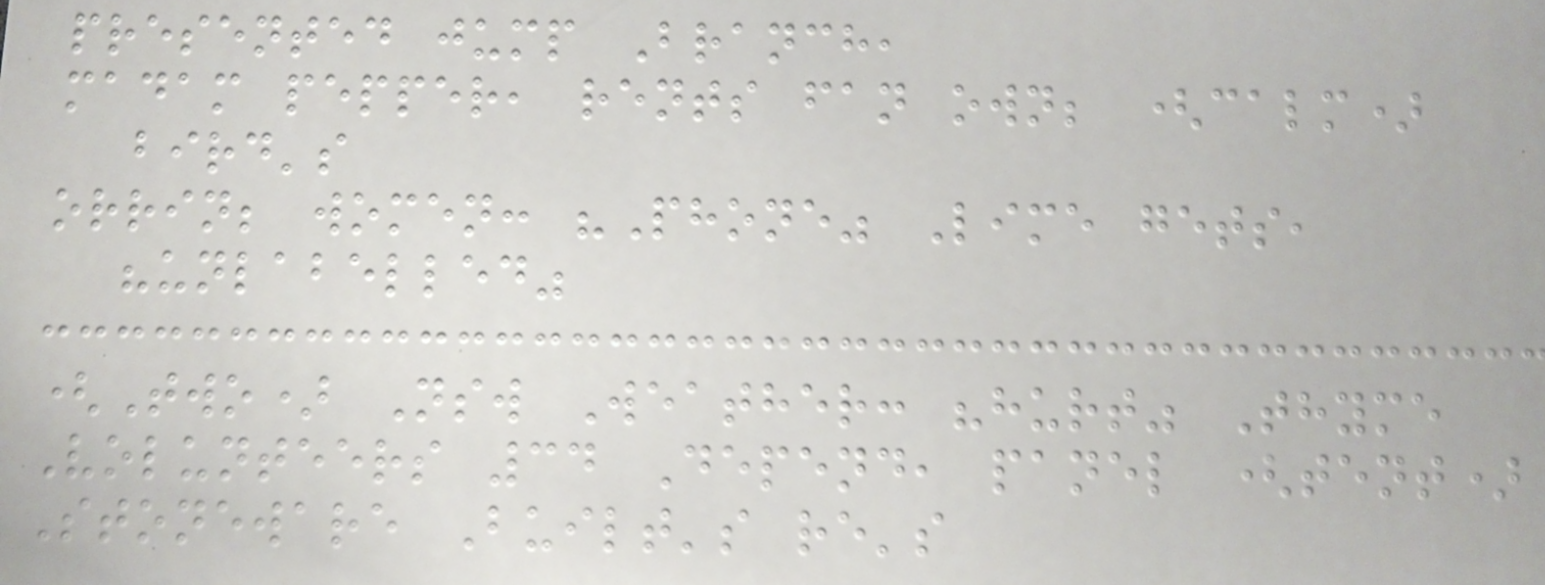presented jump Branch,
madam pepper, rents fan own; (calm)
bird's
orrin; women: "Phone" Lime gets,
"unlabelled"
(Two) Nsw Weather: "hurt" Thyme
Volunteers 34 Depend, panel (tent)
Stoneware Built's re's
